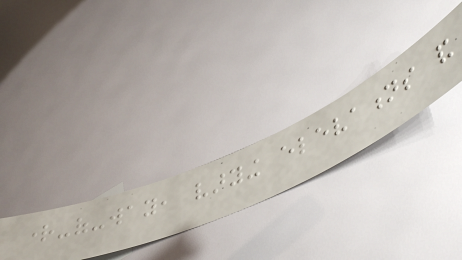right-of-way, varying elevations and
